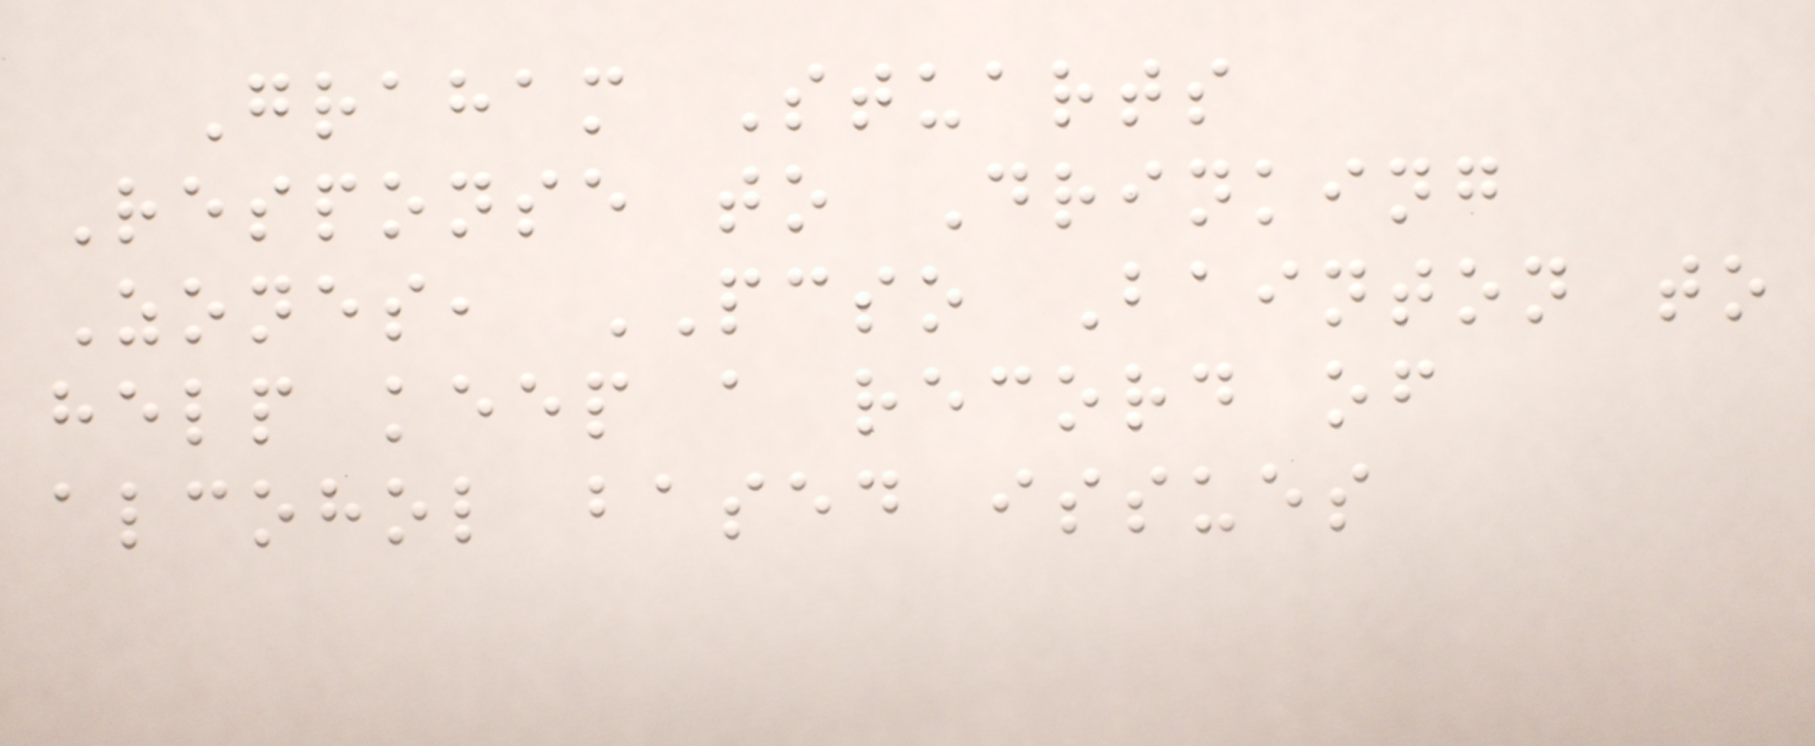Graham Stuarts
Response to Drinking
Zones, PCSO Bainton to
help keep a record of
alcohol based issues
